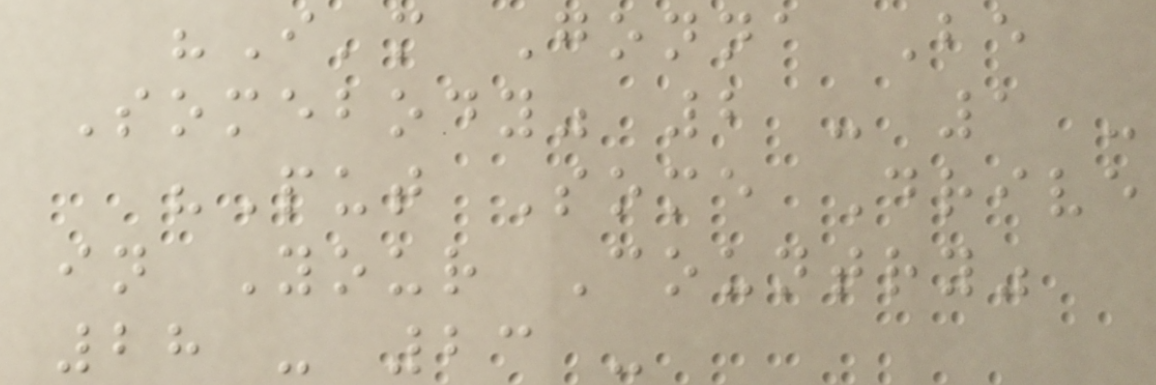"I'm Gonna Be
Somebody" 2 - 1 -
"Put Some Drive
in Your Country"
28 - 23 -
